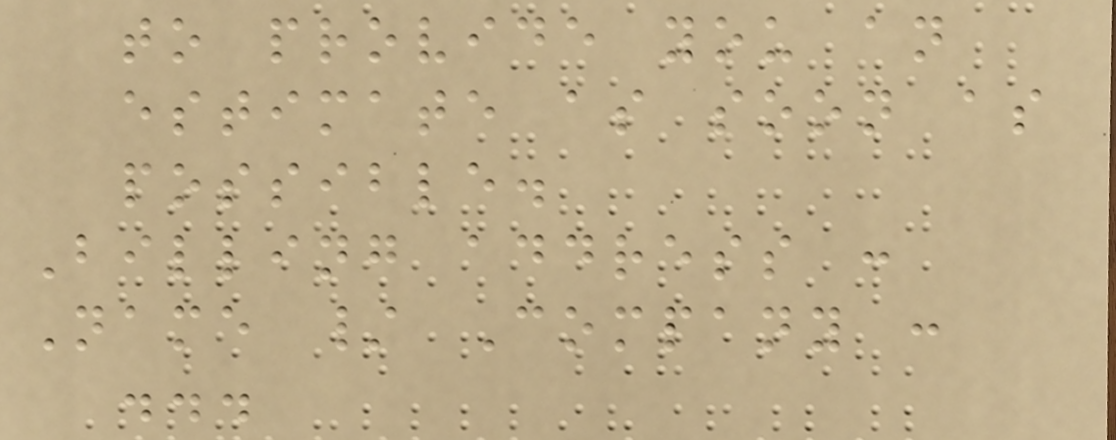to provide you an
estimate as soon as
possible.
Billing address :
Name / Company :
...
